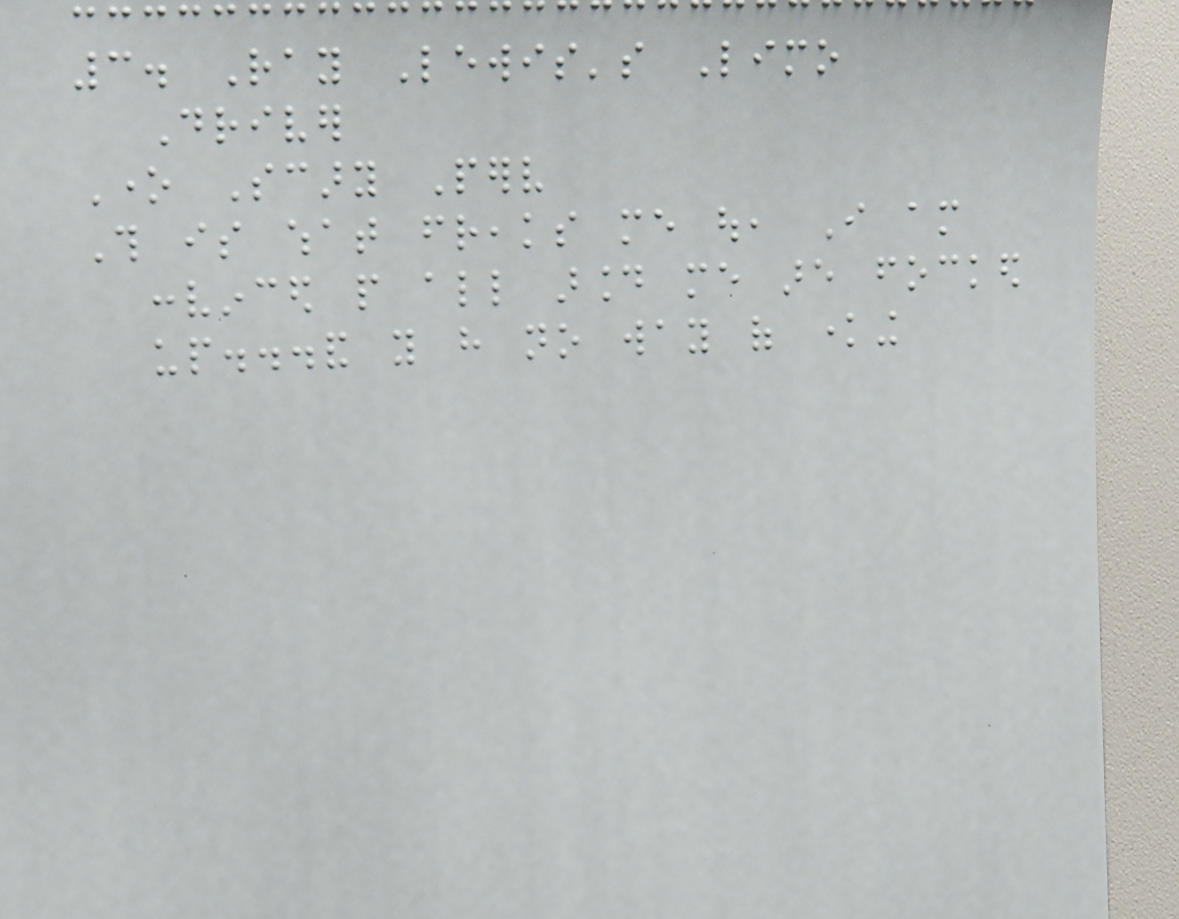3. Ray Lewis's Limo
Driver
One Scary Perv
This is what freaks me out, I am
convinced people all around me are focked
up...and you have no way of knowing
